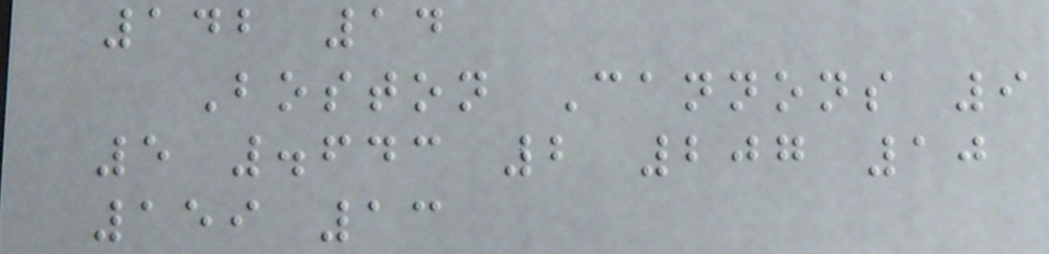142 14
Boston Cannons 9
5 .643 2 207 10
159 13
